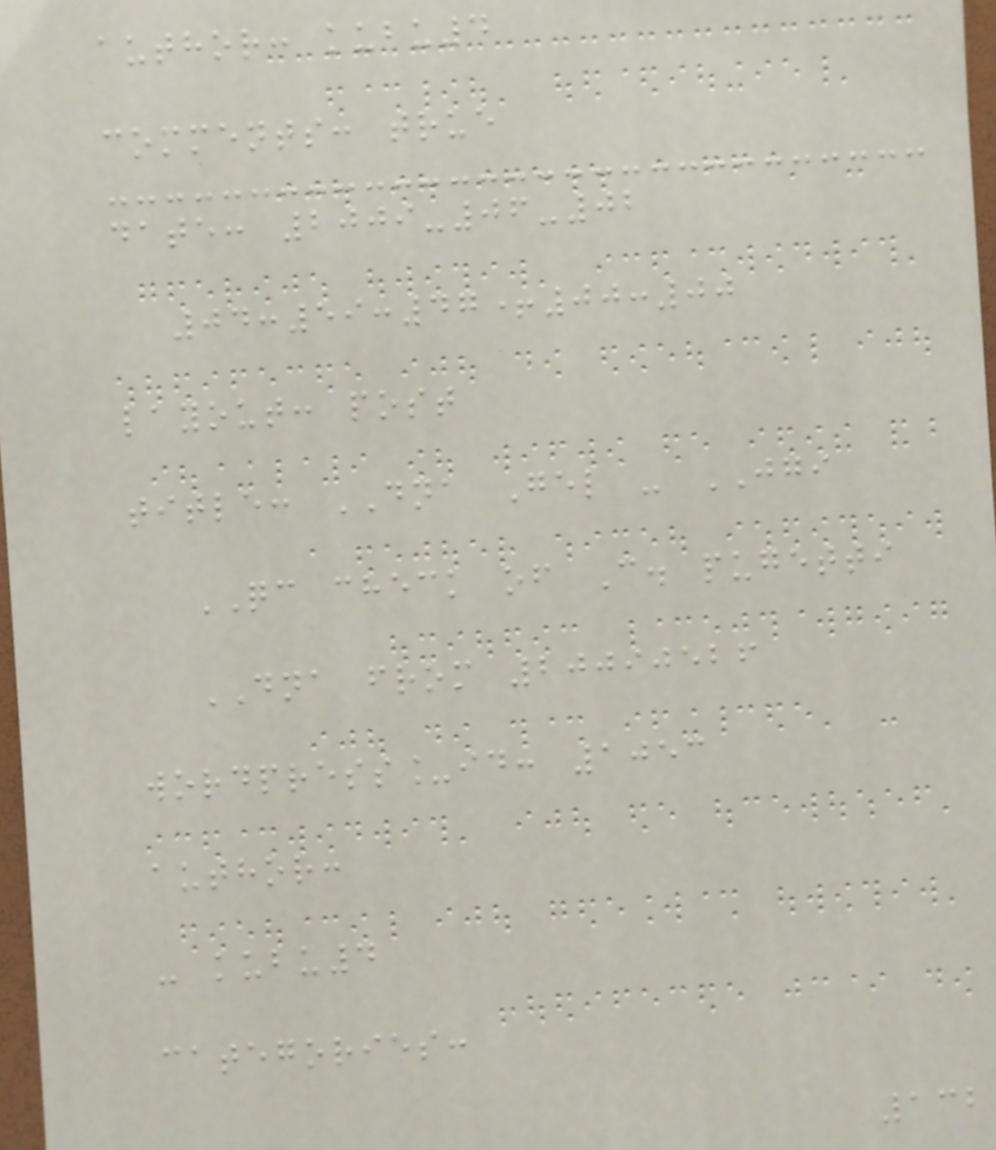author: kubu4
comments: true
date: 2009-06-02
04:59:47+00:00
layout: post
title: DNA Gel - JGI
QC check of C. pugetti
DNA from 20090526
wordpress_id: 1053
author:
- kubu4
categories:
132
